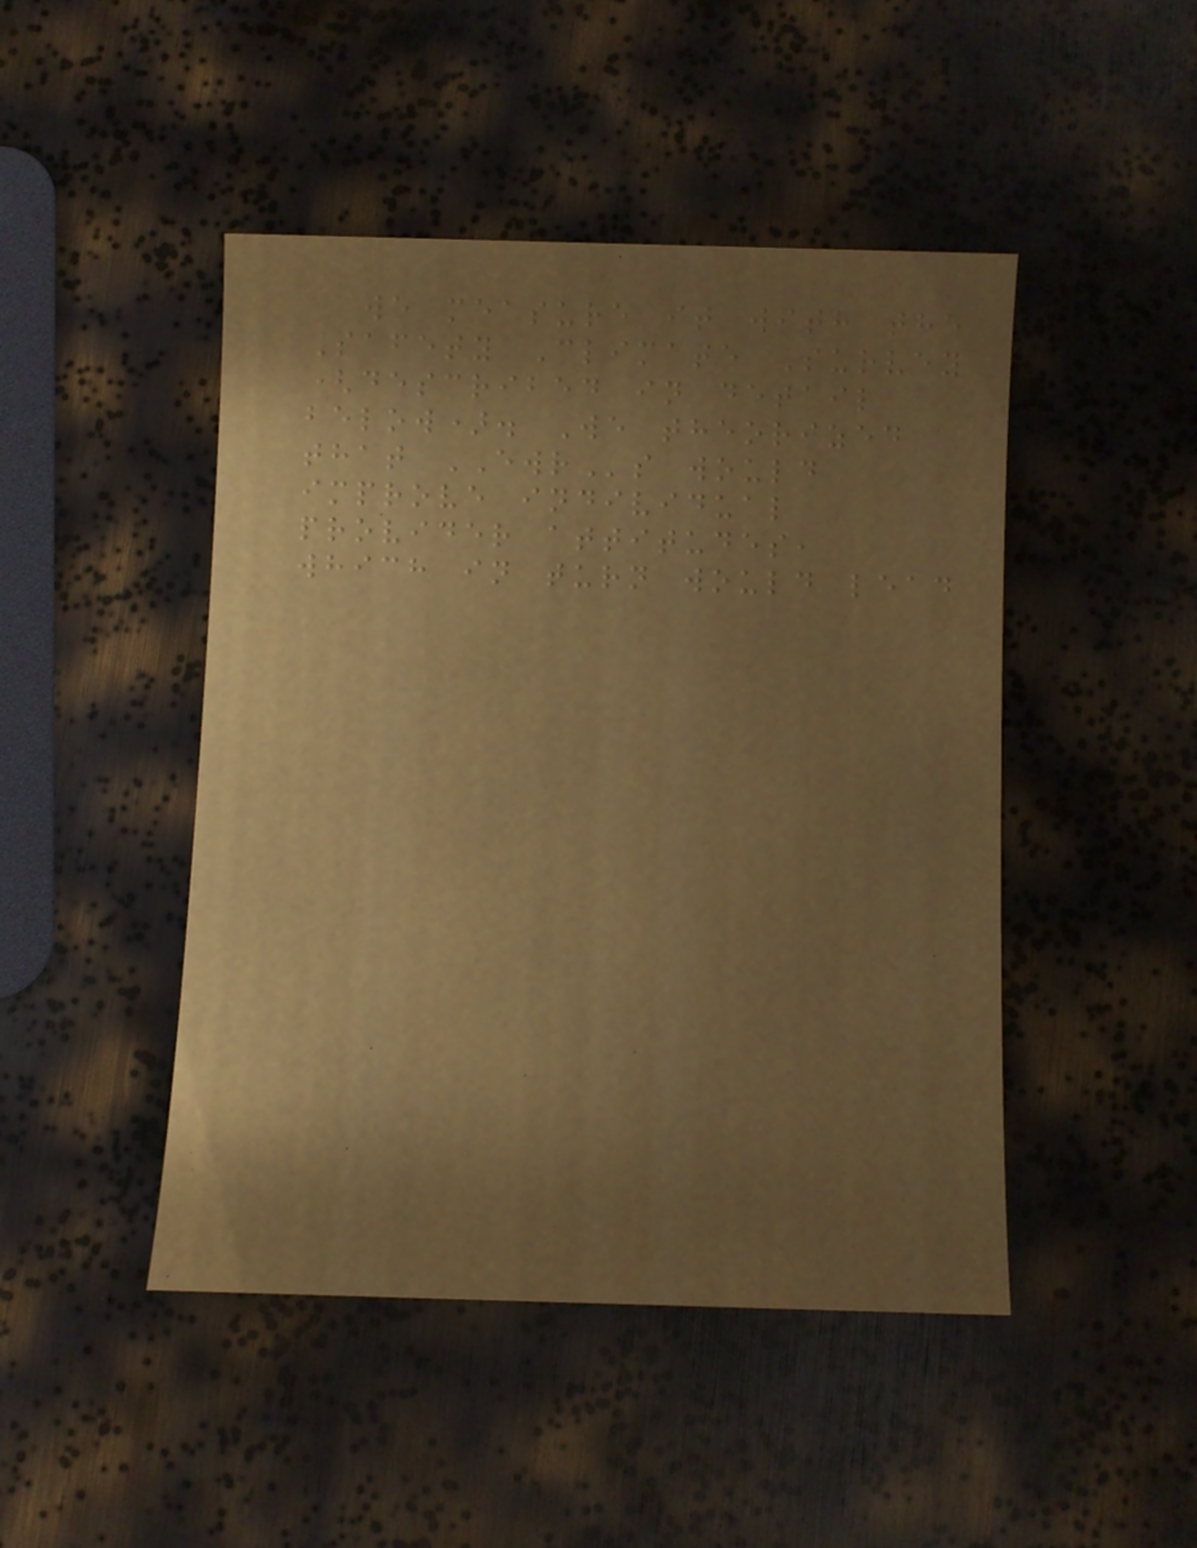we measure it with the
Safety Climate Survey
(described in detail
below). We theorized
that EWRs would
improve individual
provider attitudes,
which in turn would lead
